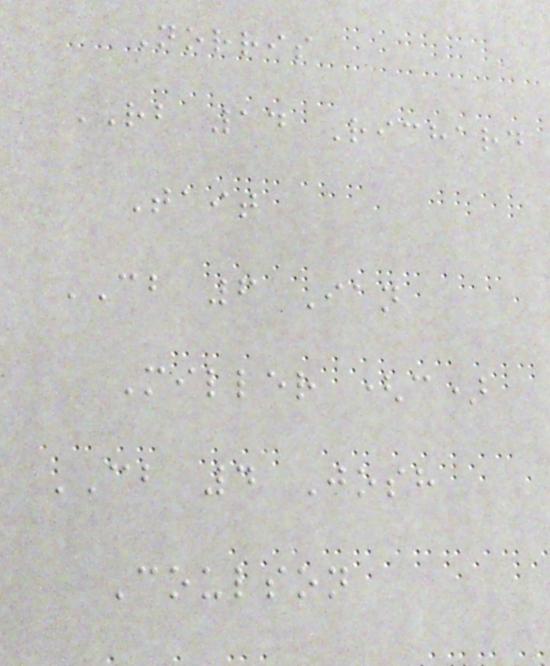Norris
RB 14 Richard
Tait
CB 6 Ian
Miller (c)
CB 4 Josh
Coulson
